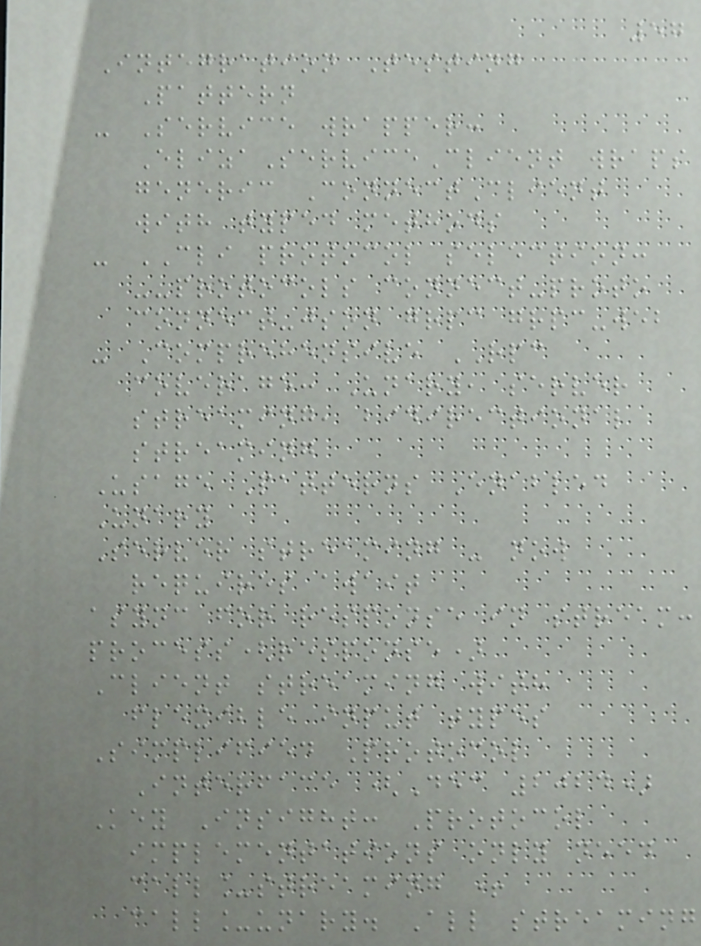57
Integration Testing
Pattern
- Service wrapper:
ElizaServiceClient wraps
generic ConnectClient
with typed methods
- CLI protocol selection:
--protocols connect-proto
connect-json grpc grpc-web
- Comprehensive RPC
coverage: Unary, server
streaming, bidirectional
streaming
Usage Patterns Enabled
Unary
Server streaming - now
requires await
async for response in stream:
process(response)
Client streaming with
flexible input types
Simplified Protocol
Interface (Dec 2024)
Key Insight: Protocol
implementations only need
call_streaming +
call_unary. All streaming
